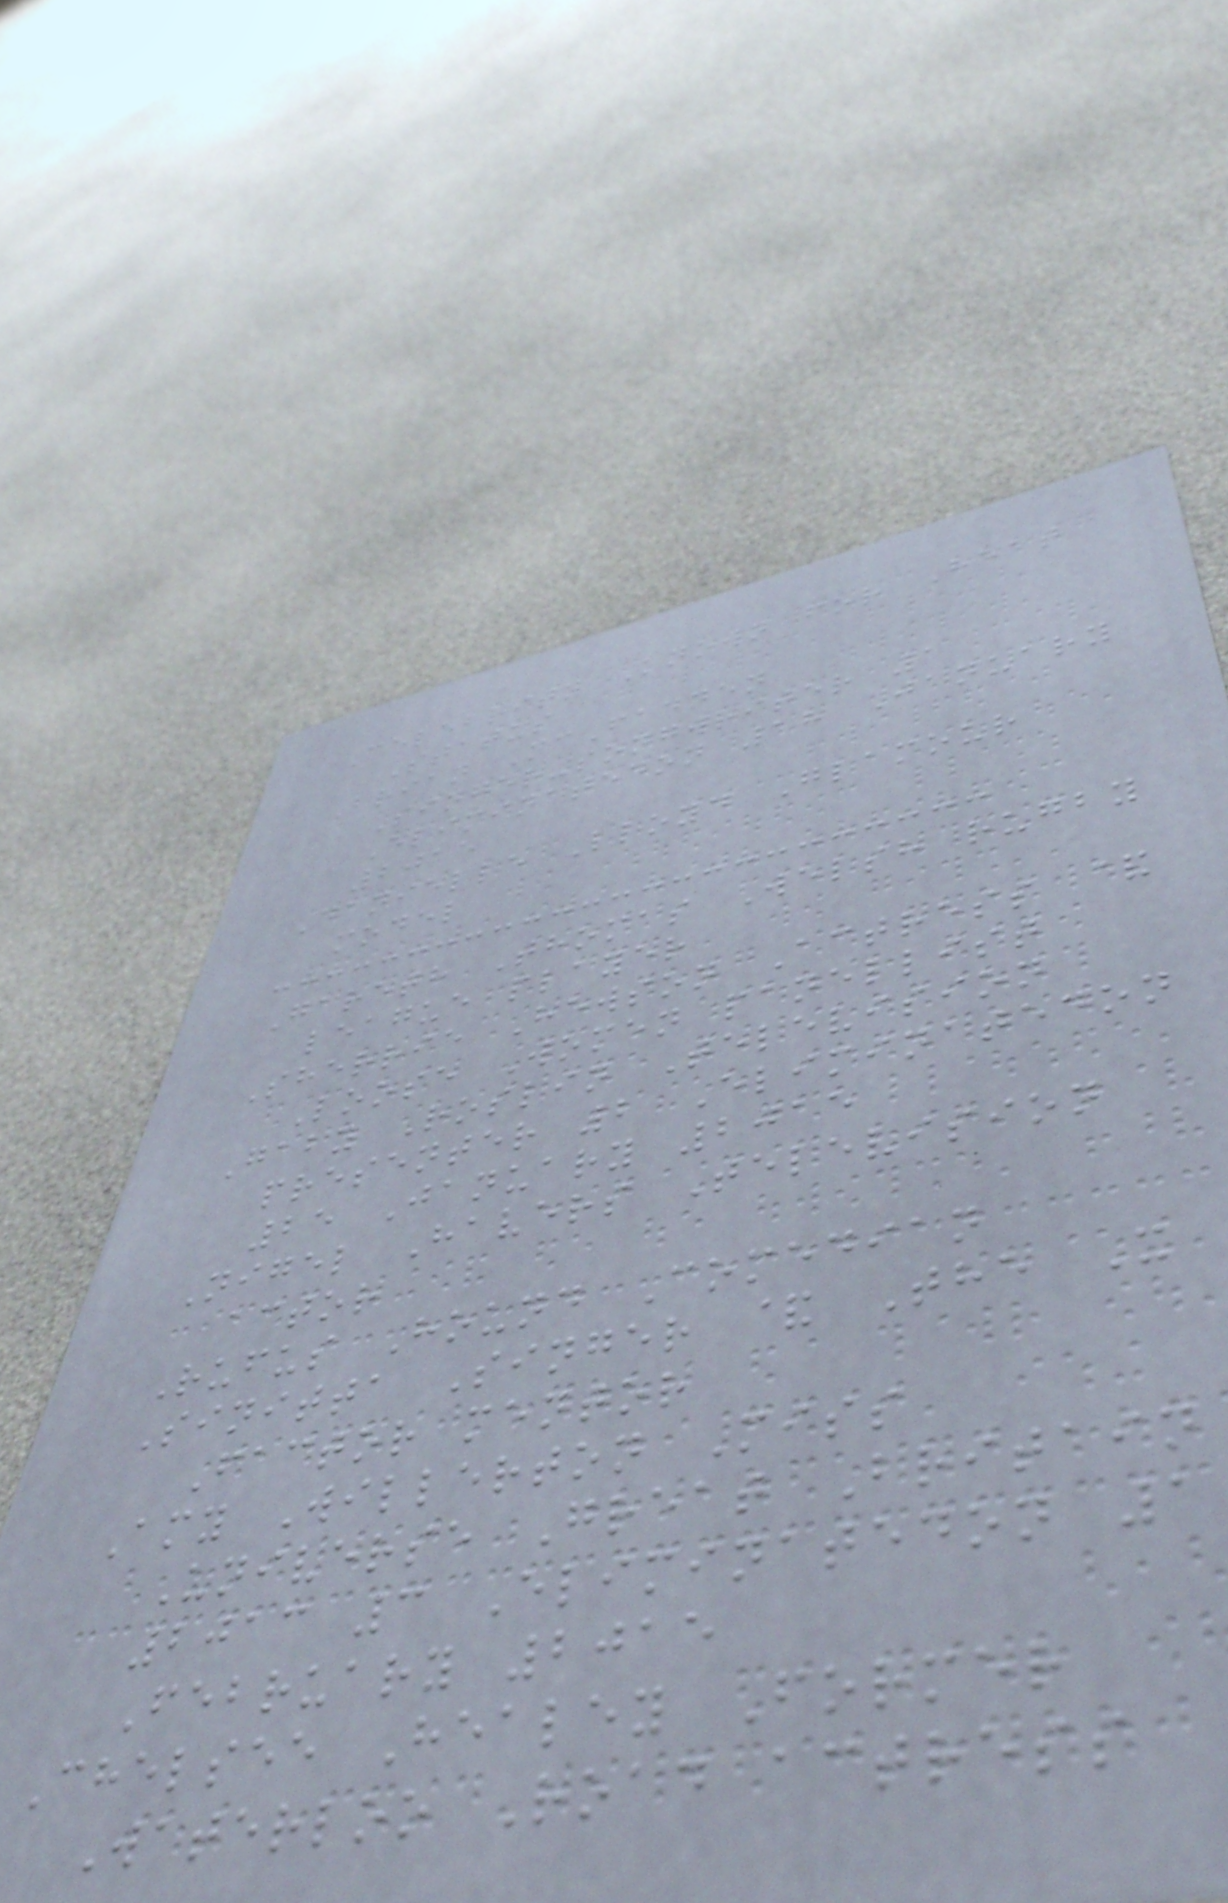Celebrity Known for Heat
Status
Brian McFadden
Singer-songwriter 1
Eliminatedon 18 January
2015
Danielle Lloyd Glamour
model
Gareth Thomas Welsh rugby
league player
Sherrie Hewson Actress &
Loose Women panellist
Gaby Roslin Television
presenter 2 Eliminatedon
25 January 2015
Nigel Havers Television
actor
Rufus Hound Comedian
Sinitta Singer & The X
Factor mentor
Amy Willerton Miss
Universe Great Britain
2013 3 Eliminatedon 1
February 2015
Chelsee Healey Former
Waterloo Road actress
